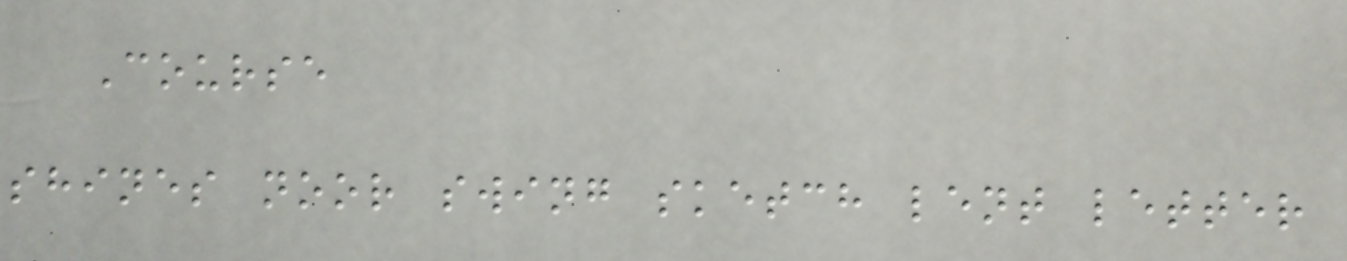Course
shines noor swing sketch lent letter
